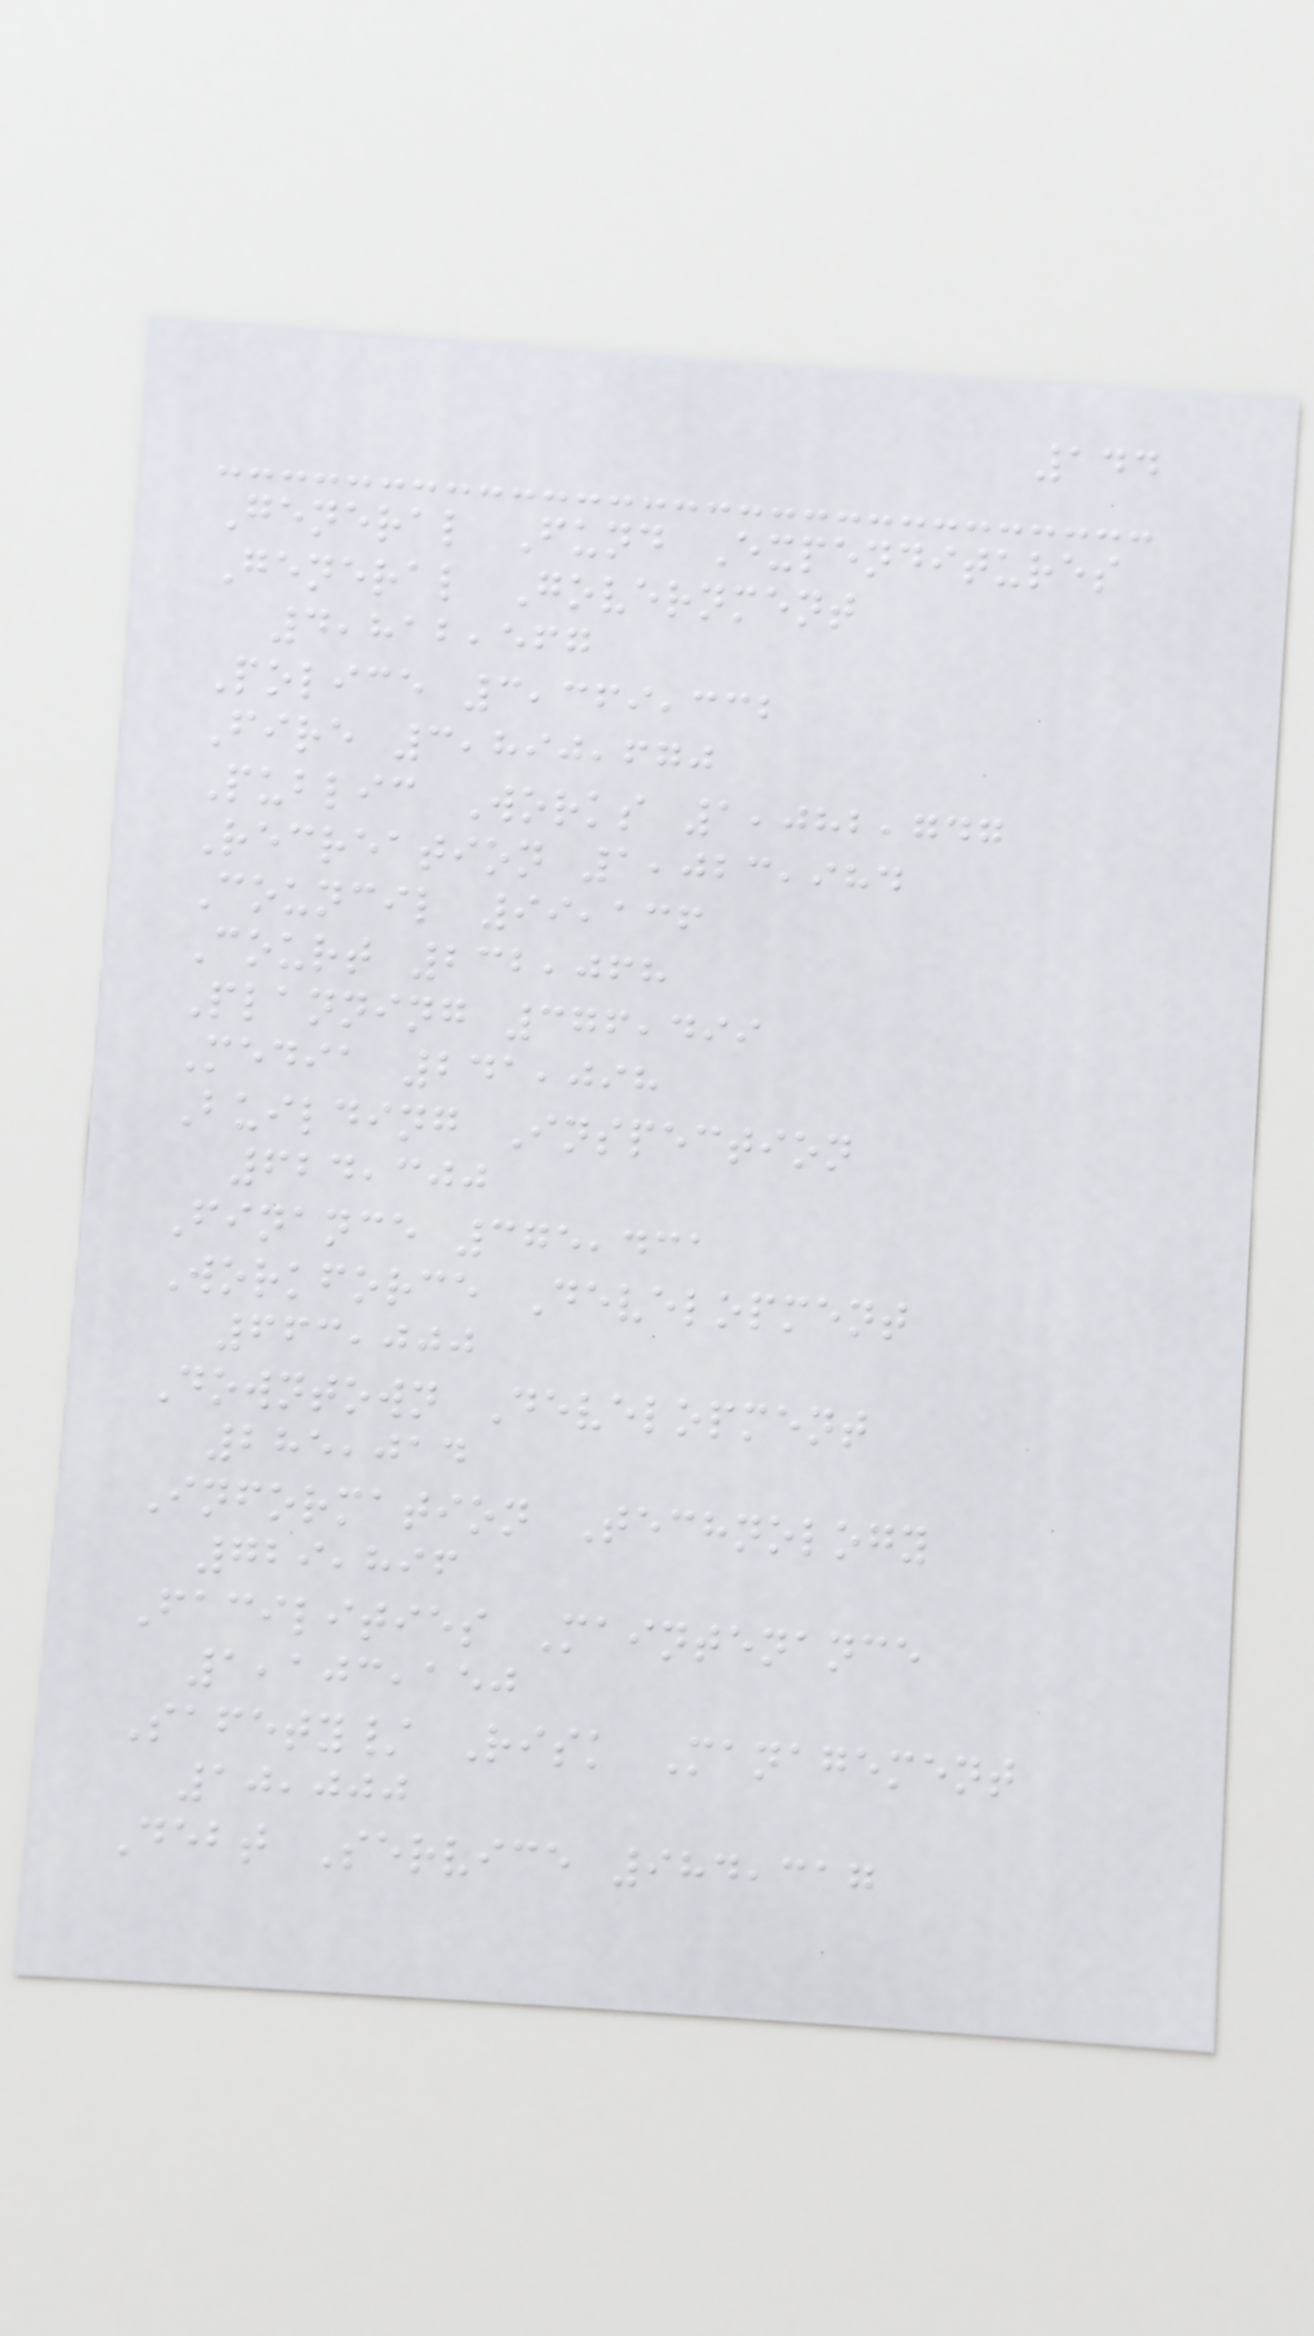144
General Fund Expenditures
General Government
4,812,567
Police 3,369,332
Fire 3,890,670
Public Works 1,082,747
Recreation 1,023,984
Council 99,136
Court 232,068
Planning 376,499
Media 241,098
Building Inspection
624,300
Finance 375,431
Workforce Development
663,000
Downtown Development
285,014
Information Technology
729,896
Facilities Maintenance
1,103,150
Safety/ Risk Management
10,000
Debt Service 984,317
